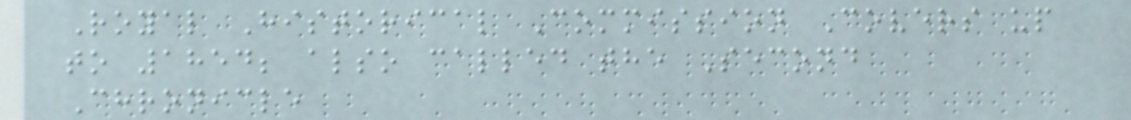Royal Historical Commission Covers up
to 1854; also called the Second
Chronicle
